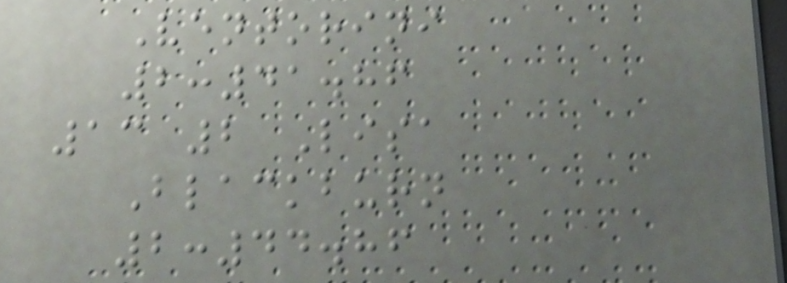Ventorini
2:41.86
13 2 Lisa
Blackburn
2:44.86
